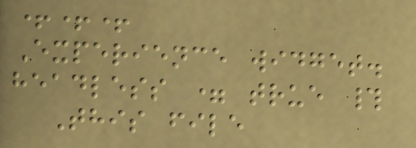+++
Experience widget.
headless = true #
This file
